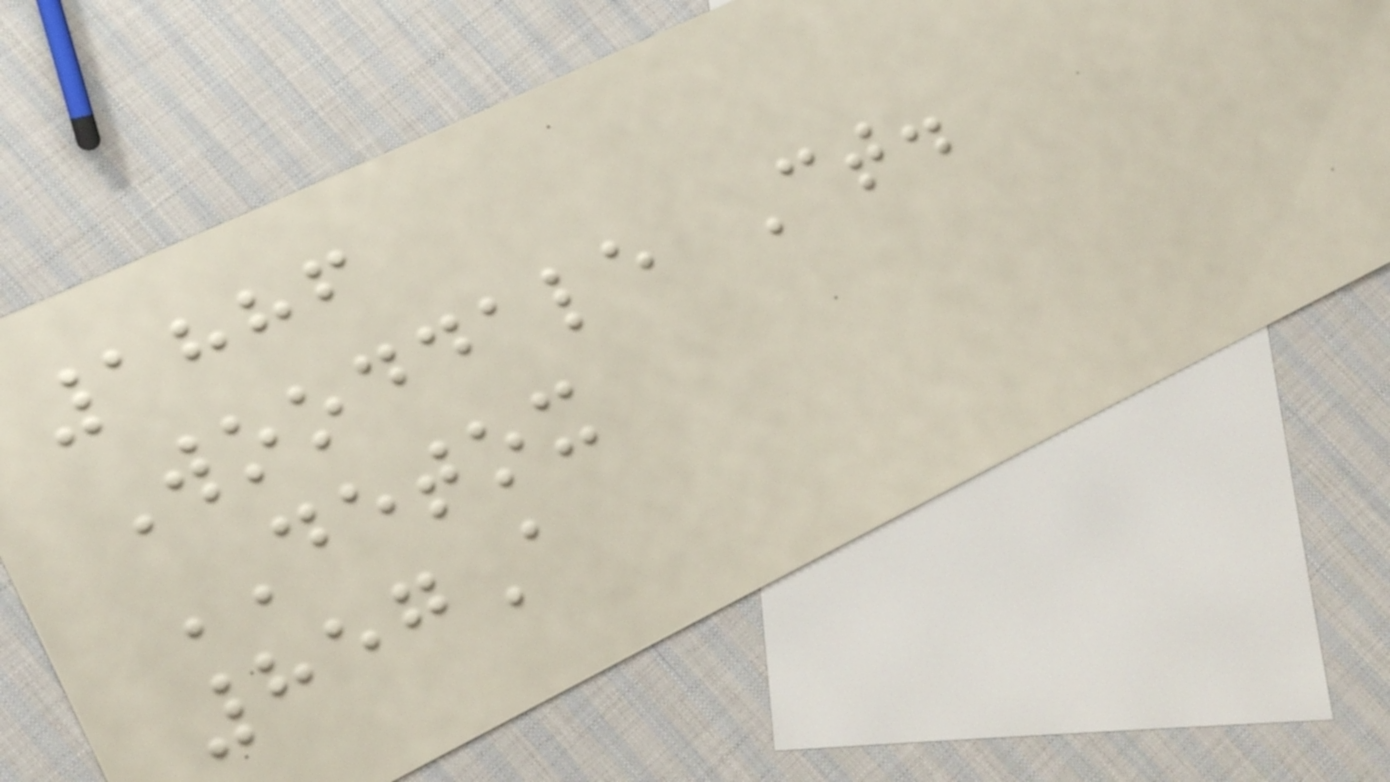1886
Wooddale Ct.
DETOX
857A
